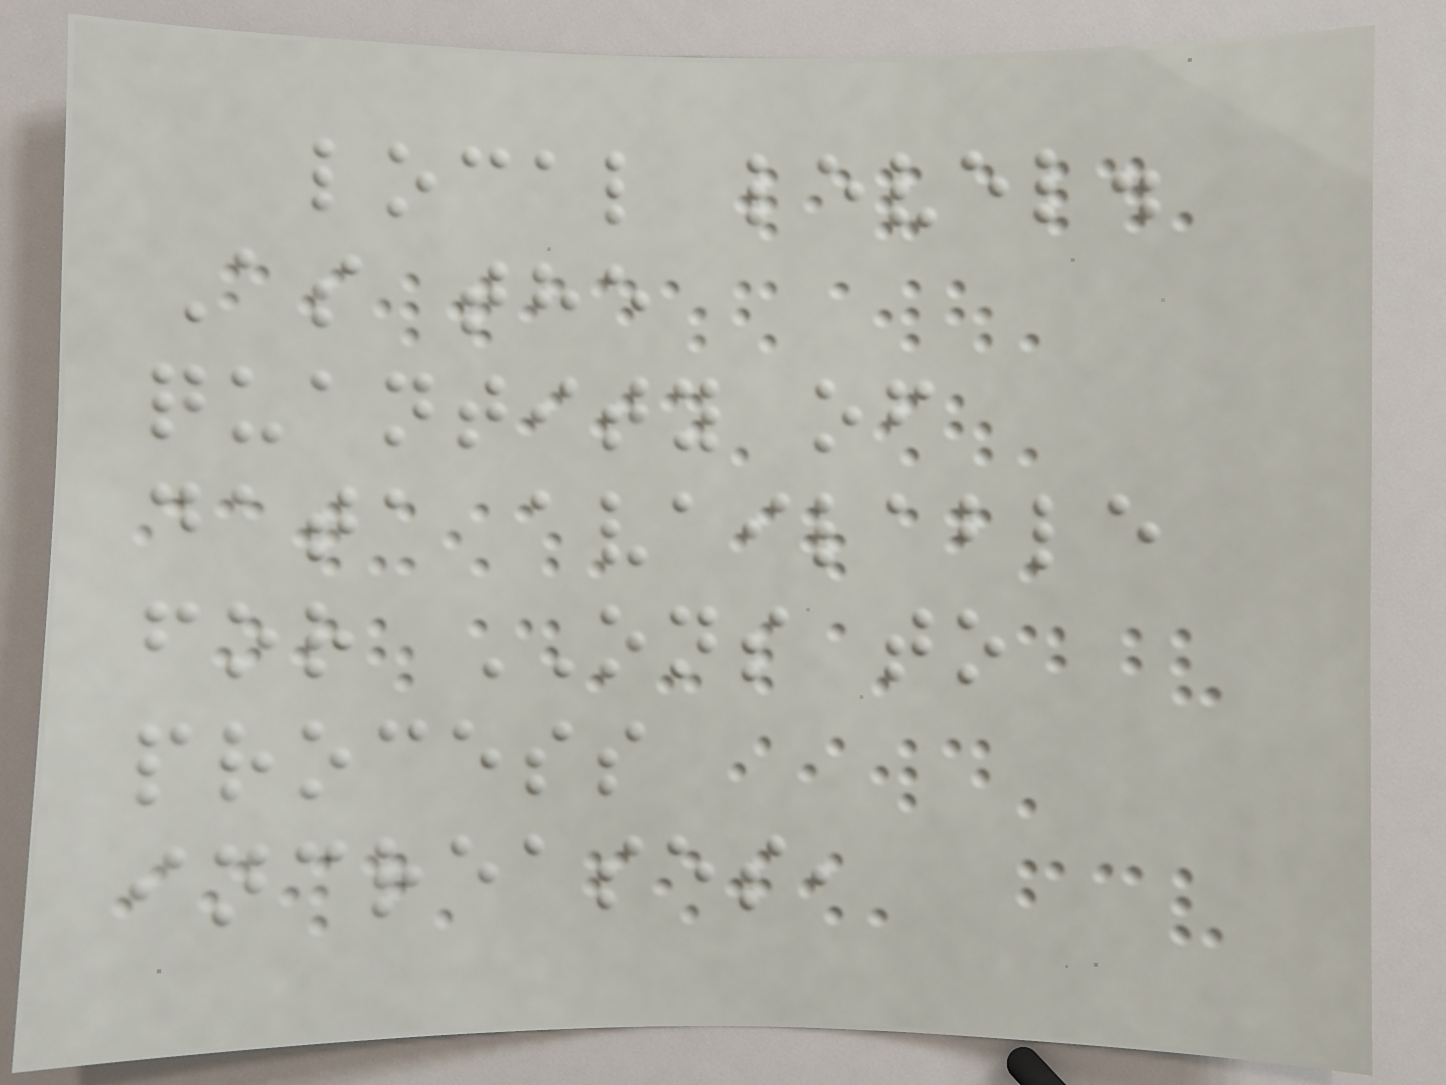local level.
As the
quantity of
data available
for ONS to
process
increases,
